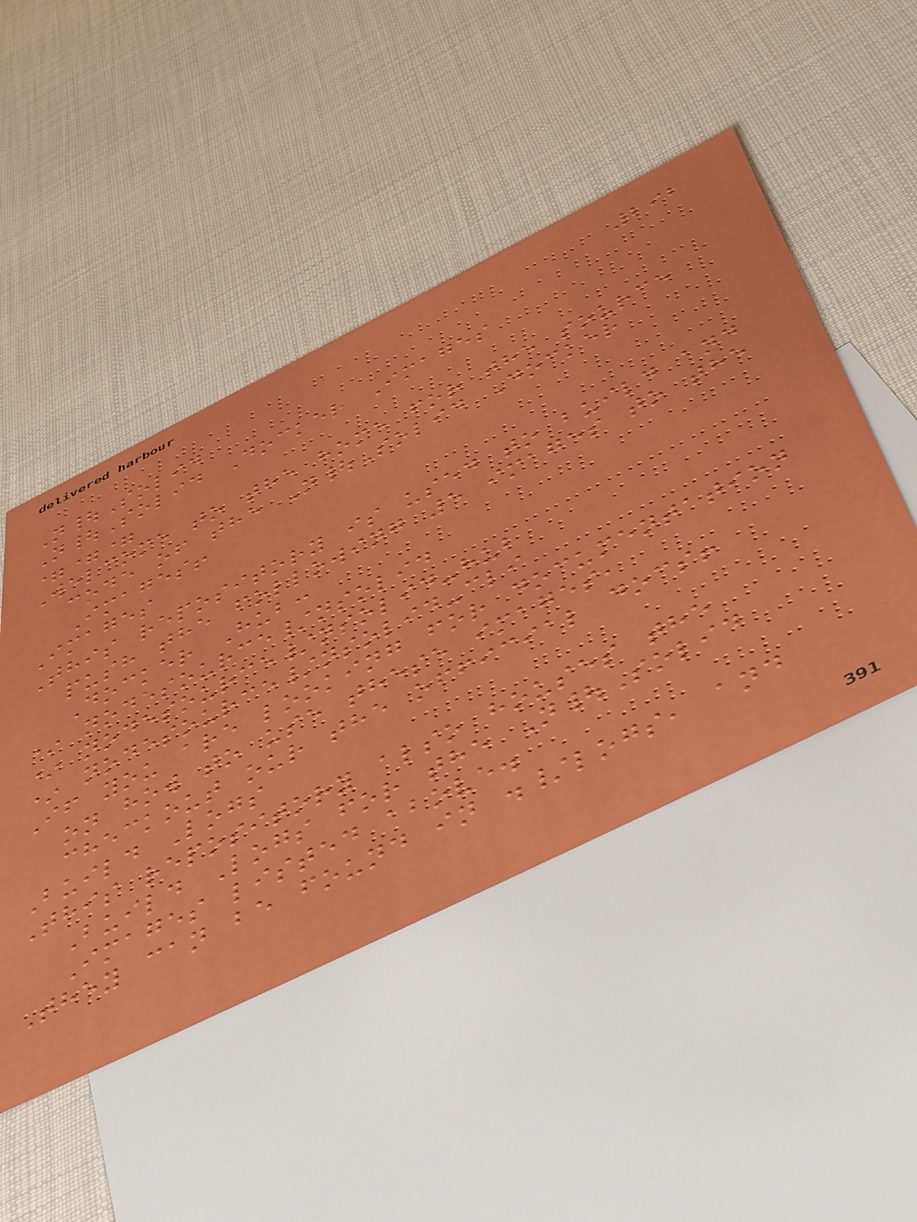292
N|Solid
N|Solid Docker Images
===
Welcome to the home for the source
code of the N|Solid Docker
Images!
Images
This repository is used to build and
push the following 5 images to the
Docker Hub:
* nodesource/nsolid
* nodesource/nsolid-hub
* nodesource/nsolid-cli
If you are looking for documentation
on how to use these images,
checkout our the official docs!
Build Logs
This repository also houses the
Build Logs for the N|Solid
Images listed above.
They can be found in ./logs, and
